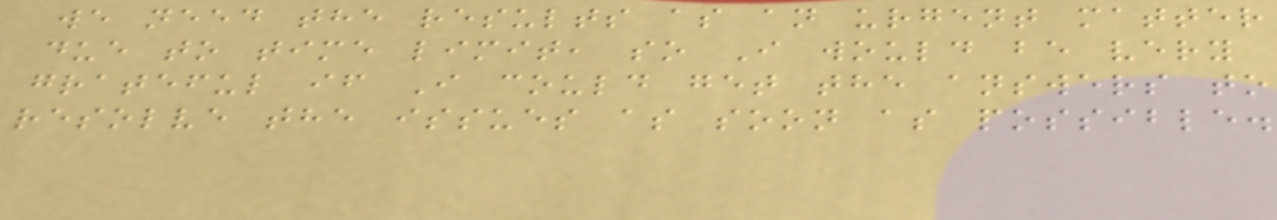we need the results as an urgent matter
due to time limit, so I would be very
grateful if I could get the answers to
resolve the issues as soon as possible.
